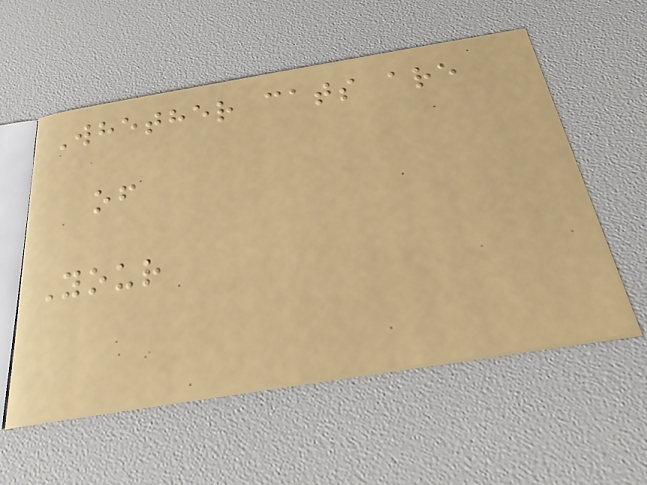Whether cats are
of
Your
